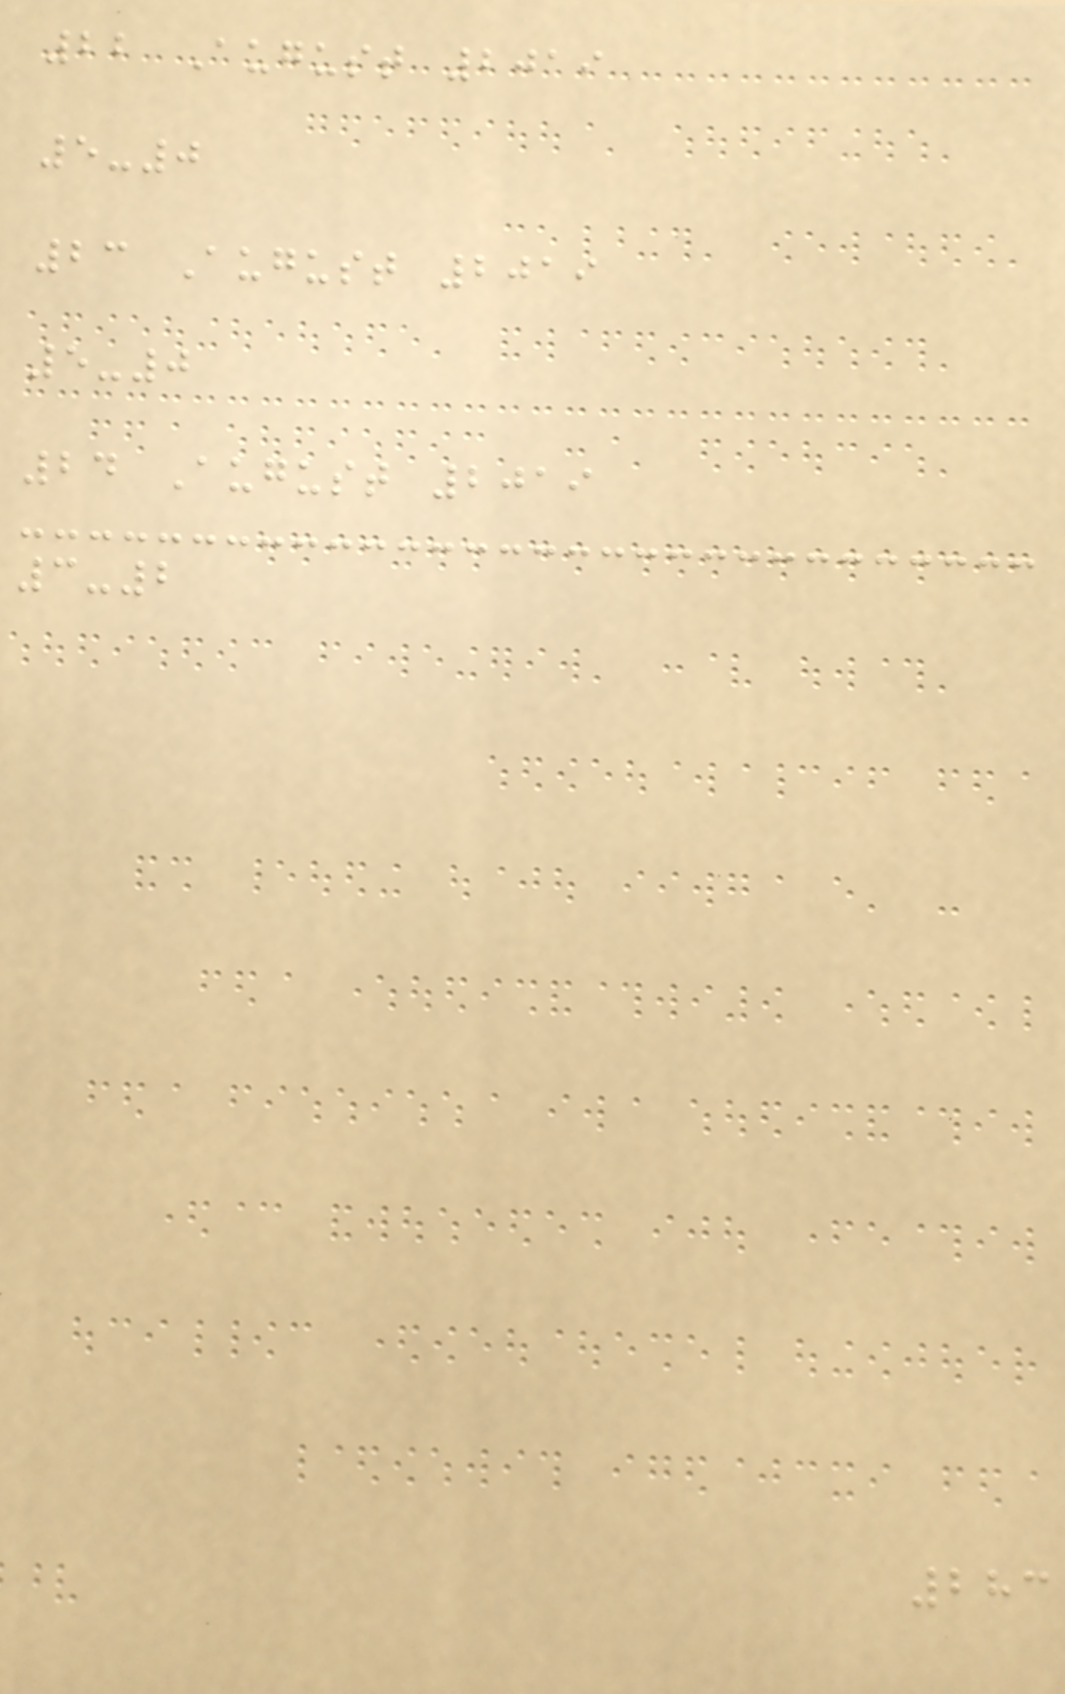22 August 2019
5-0
23 August 2019
5-0
24 August 2019
3-2
283
